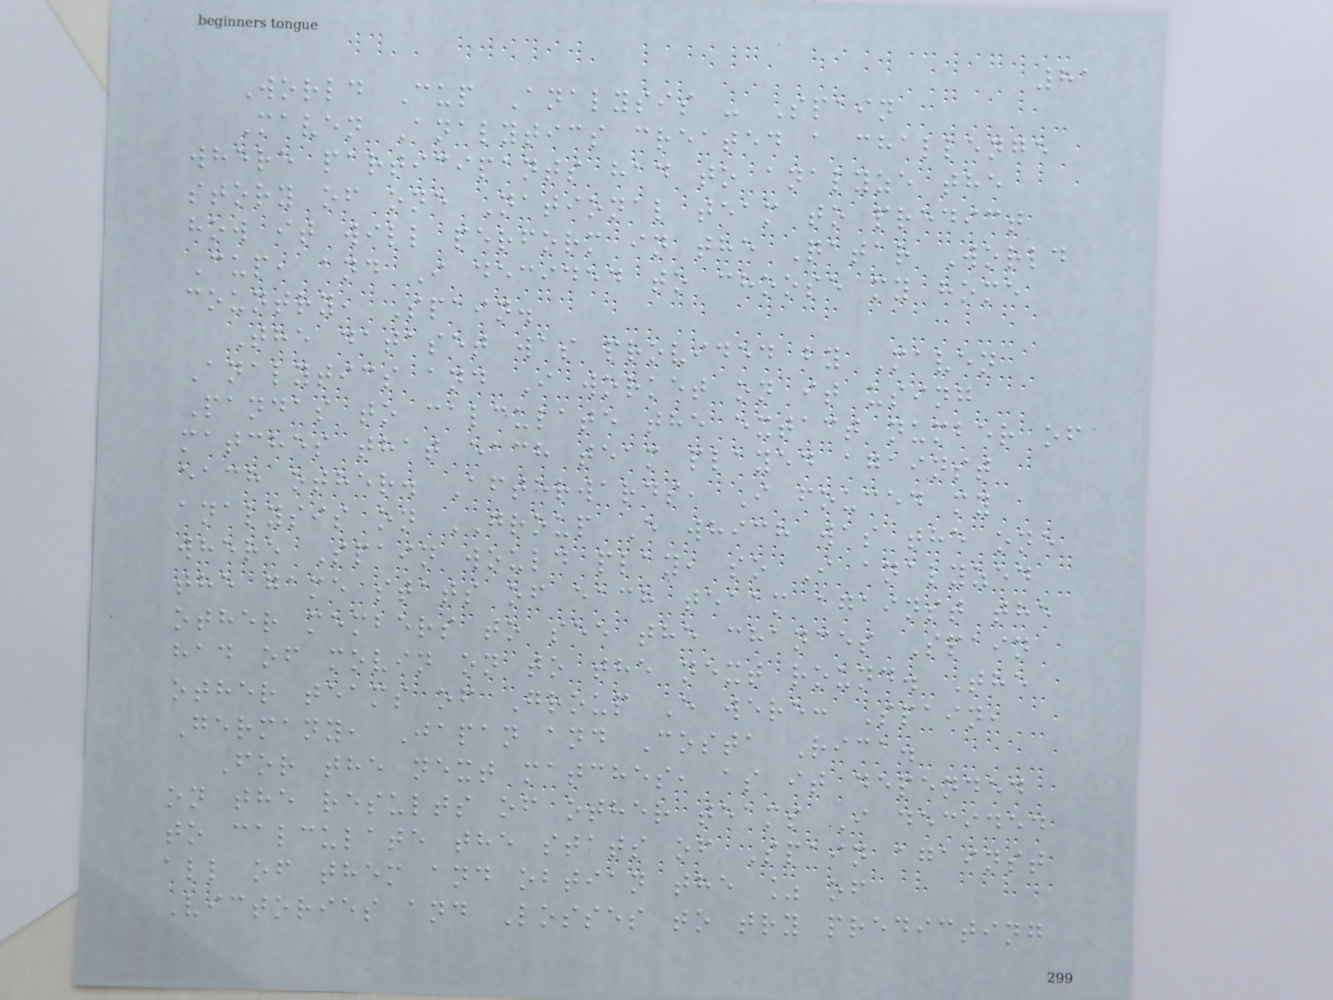81
World Cup Analysis - Spain
Maven Analytics created a challenge
where participants had to analyze the
story of one National team to predict
how it will perform in the Qatar World
Cup, and I decided to choose my home
country, Spain.
The dataset was provided by Maven
Analytics and I worket on it using
Pandas to calculate the extact number of
matches that each team played against
each other. Afterwards, I fouced my
analysis on GROUP E which was the one
where Spain would play, so I analyzed
the game stats of each teaam against the
other members to see the chances Spain
had of movin on to the next round. The
other teams of Group E were: Spain,
Germany, Japan and Costa Rica.
For the next matches, as it depended
on the results of other teams I decided
to calculate the stats of Spain against
all of them and obtian the % of
Victories and Losses to try predicting
